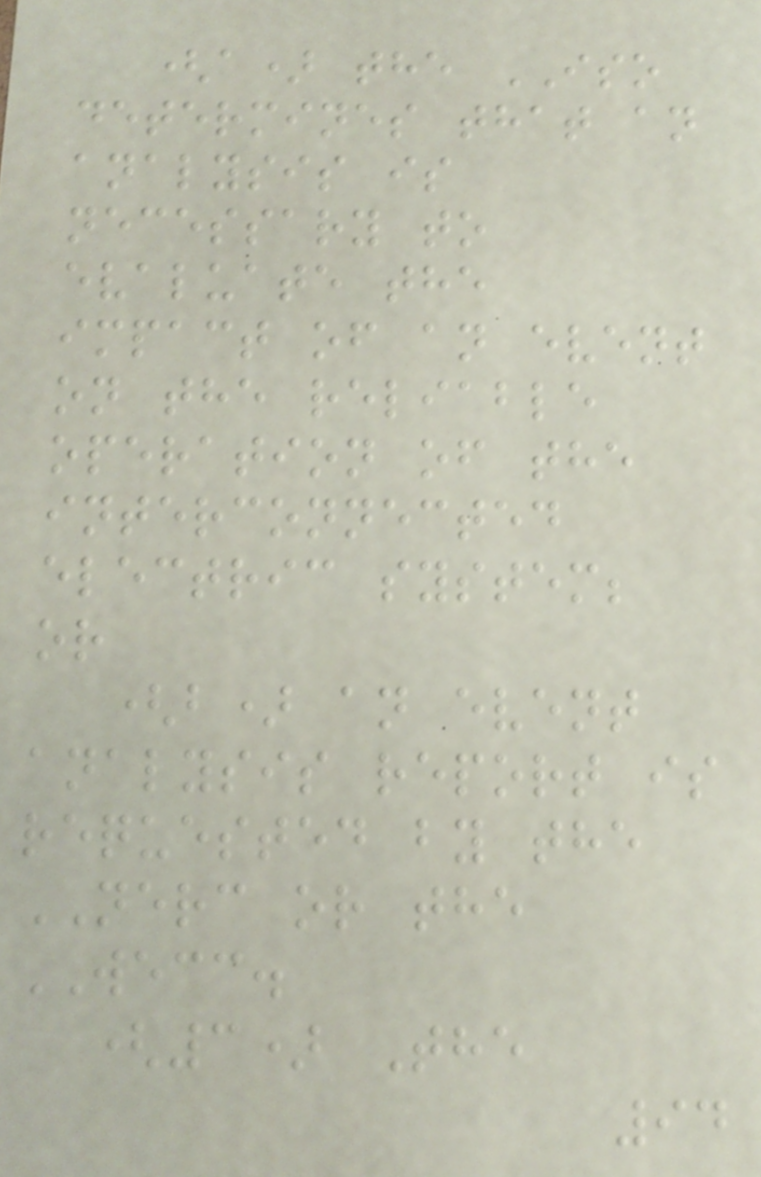(a) the ISO
determines that an
analysis is
necessary to
evaluate the
impact of an event
on the reliable
operation of the
interconnected
electric system;
or
(b) an event
analysis report is
requested by the
NERC or the
WECC.
(3) The
94
